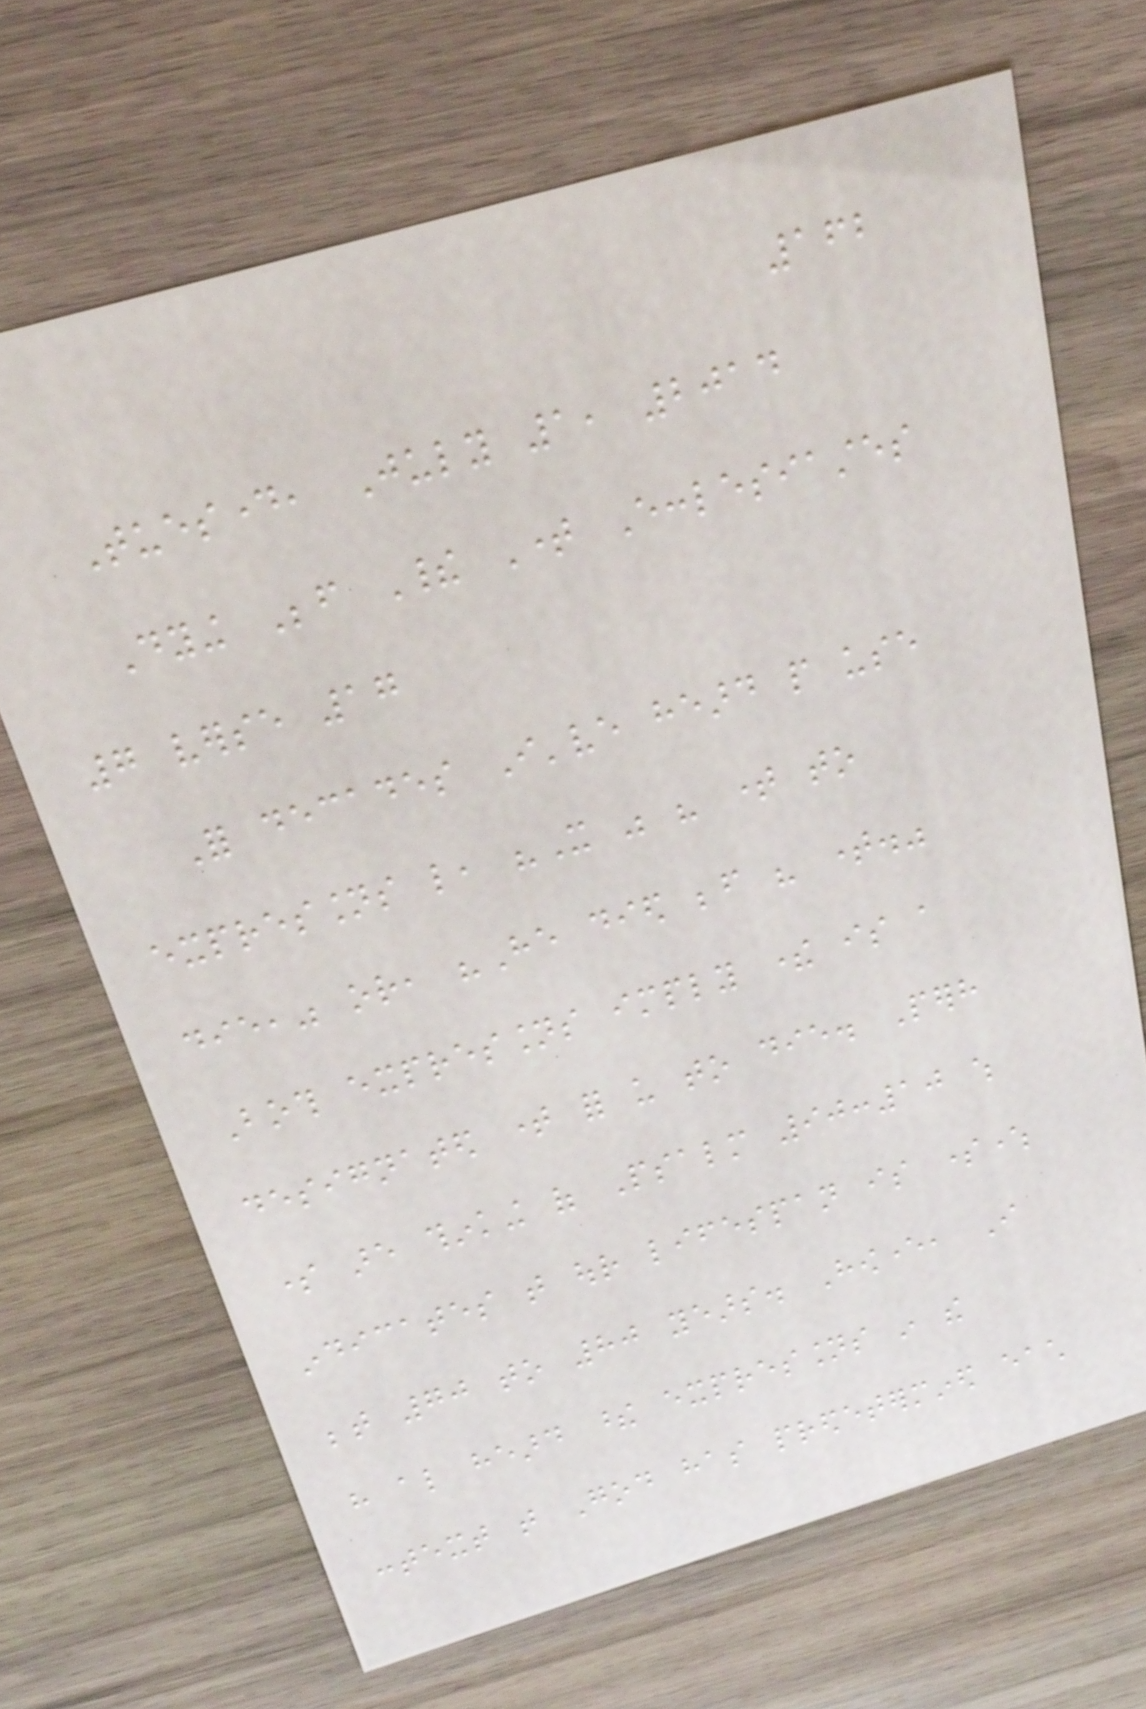162
Tuesday, July 1, 2014
Dying Before Their Time Ecclesiastes
7 verse 17
For decades I've heard people use
expressions like, "It was his time to
die," or, "He died before his time."
Both expressions imply there is a
designated time for us to die. Perhaps
some are thinking of Psalm 90:10 which
indicates that our lifespan is somewhere
between 70 to 80 years. However, I
have also heard these expressions in the
context that God has predetermined each
